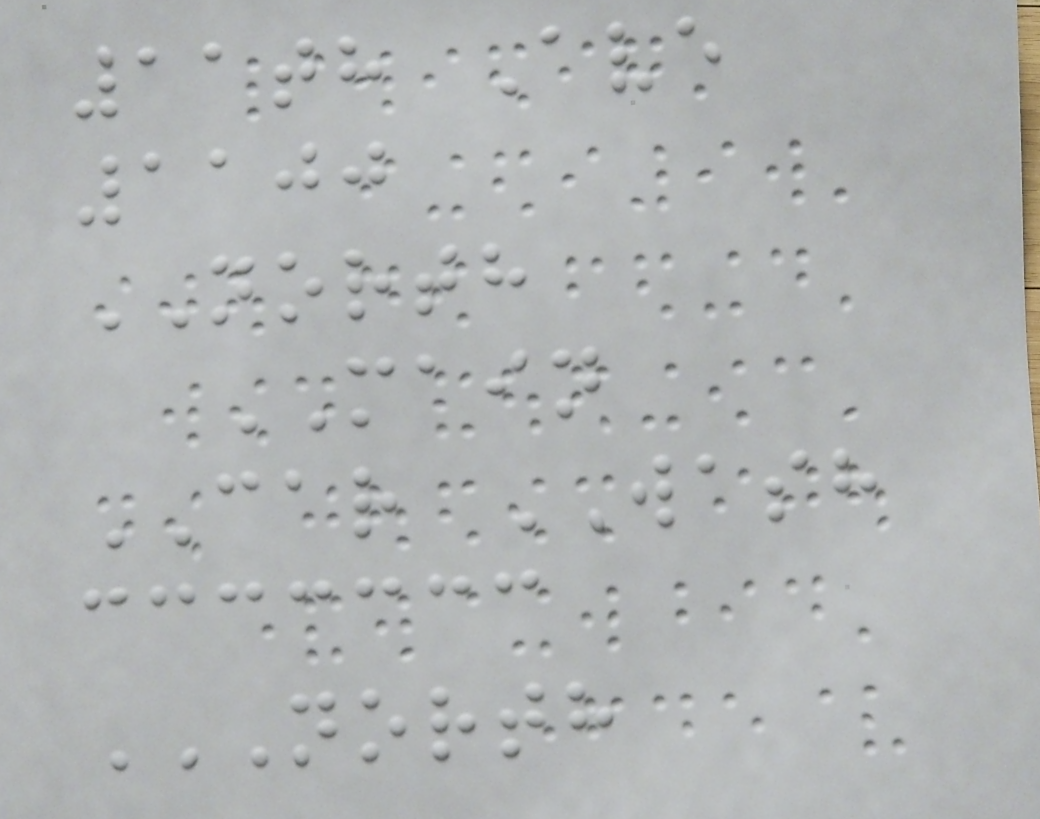11th Ave
1100
NORTH
MAIN
CAR WASH
NORTH
